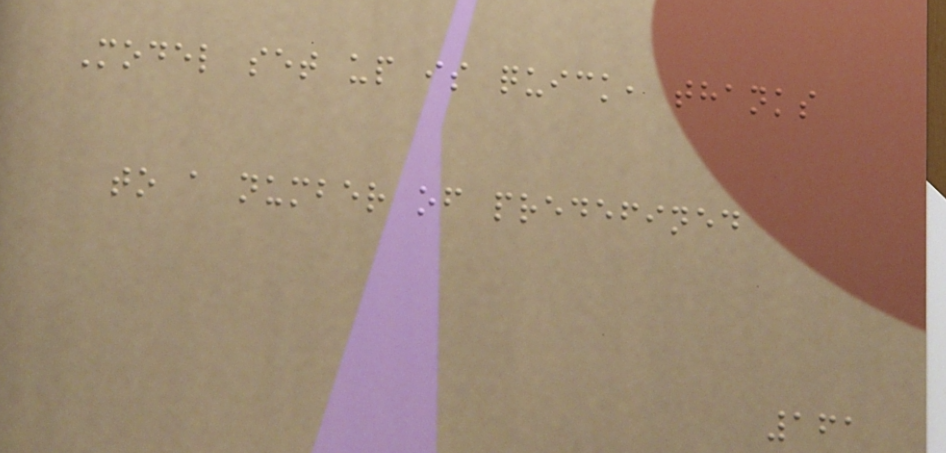Model set up is quick, thanks
to a number of predefined
161
